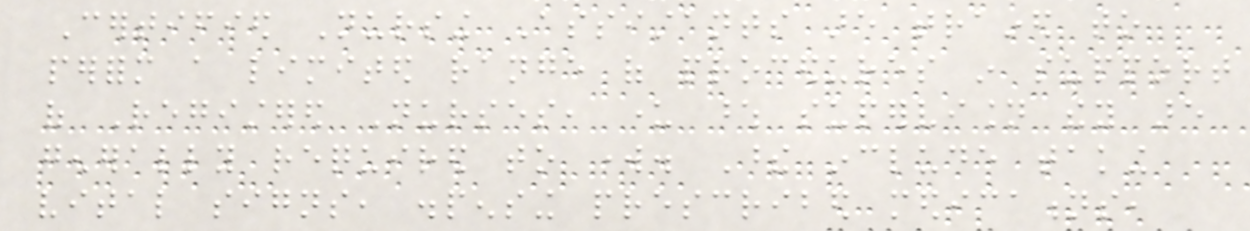Certified Nursing Assistants are trained to
perform a limited range of procedures in support
of Registered Nurses, under whose supervision they are
generally required to work. These include taking
vital signs, dispensing prescribed medications,
